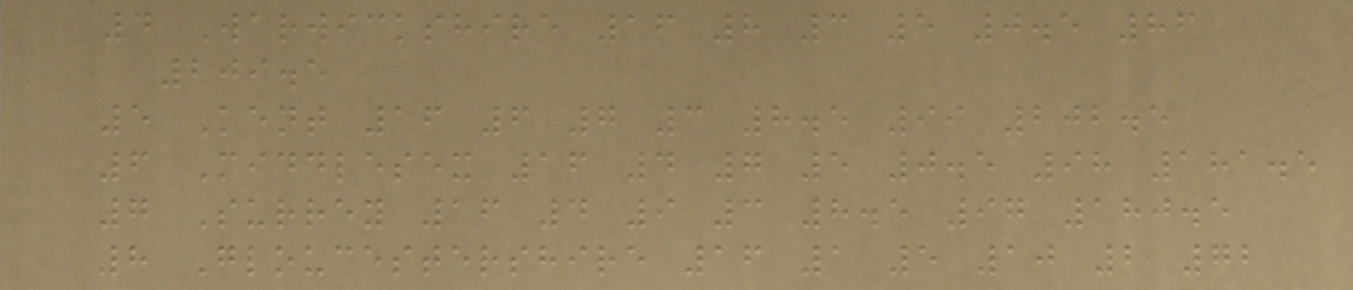4 Warwickshire 16 8 3 5 0.5 86
209.5
5 Kent 16 6 7 3 8.5 99 202.5
6 Middlesex 16 4 7 5 0.5 98 181.5
7 Surrey 16 4 9 3 8.5 97 180.5
8 Gloucestershire 16 1 5 10 2 72
